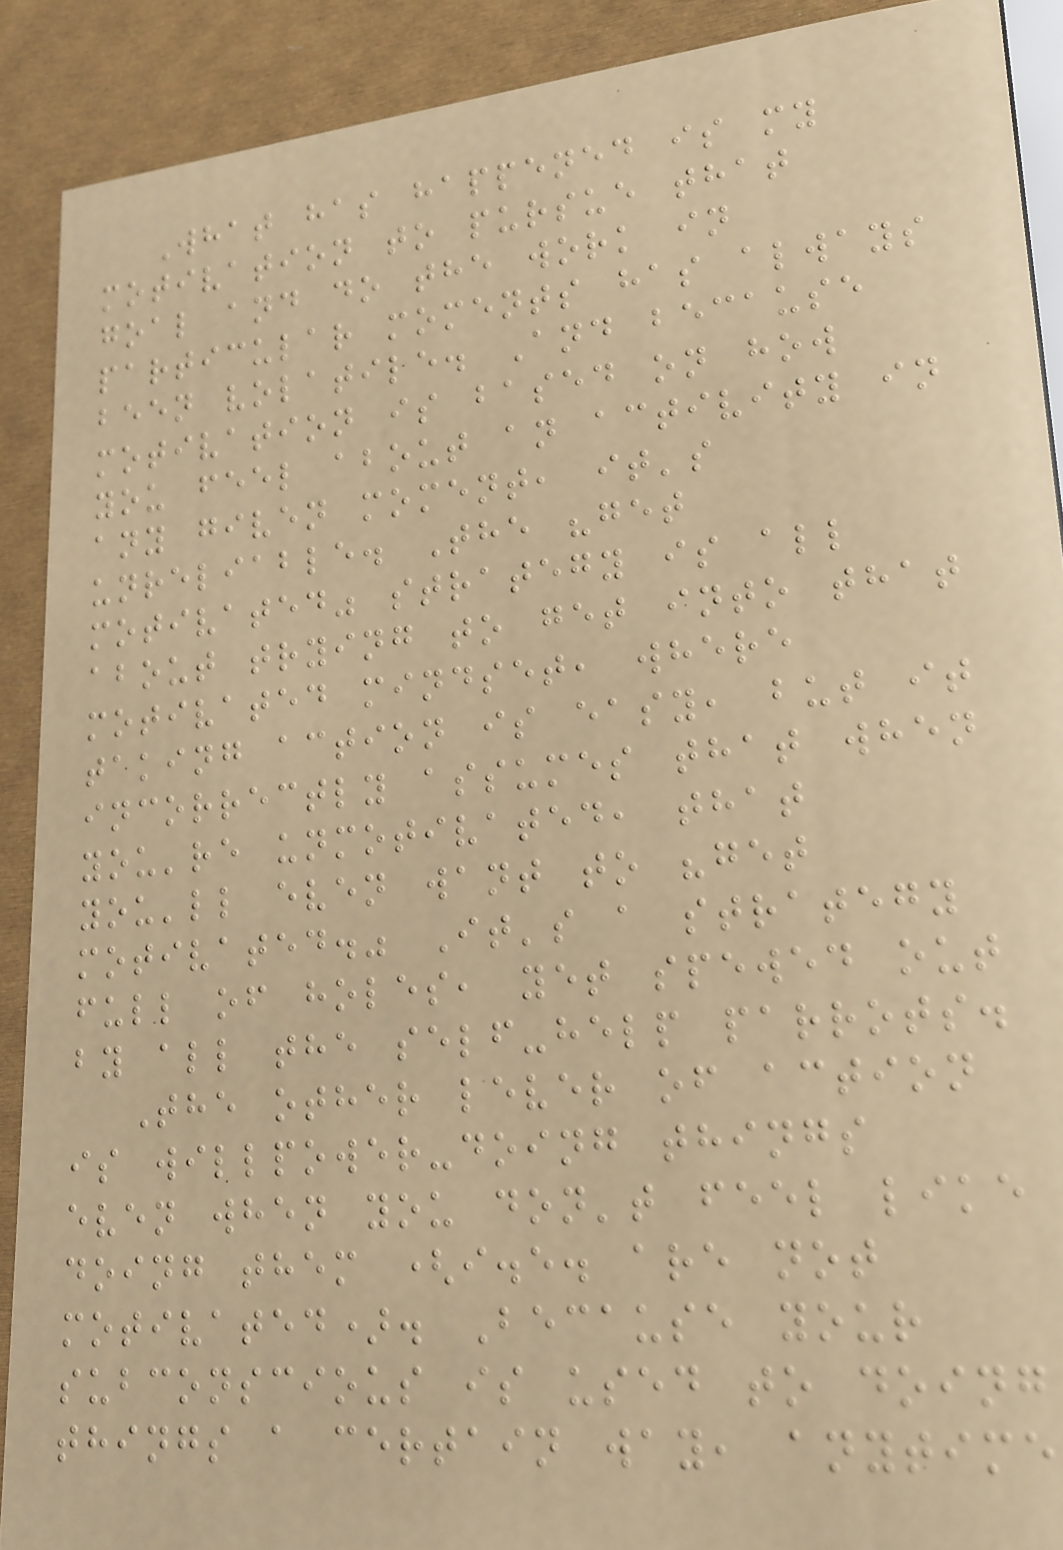What has happened is my
motivation to pursue that
goal and do the work in
particular moments has always
been volatile. And because
motivation is based on how
you feel about an activity in
any given moment, it's
unreliable. The "get
motivated" strategy is all
about trying to get into that
motivated mindset, where
taking action is easy, but it
incorrectly assumes that when
you're unmotivated, that
you'll even want to "get
motivated." It's a strategy
full of holes, yet spewed out
by all the self-help parrots.
The other lever of action
is willpower-doing things
even when you don't feel like
doing them (i.e. are not
motivated). Because your
subconscious is used to doing
things a certain way, anytime
